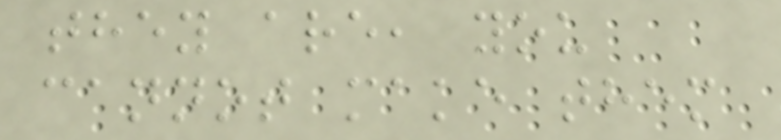they are, you
cannot make them
